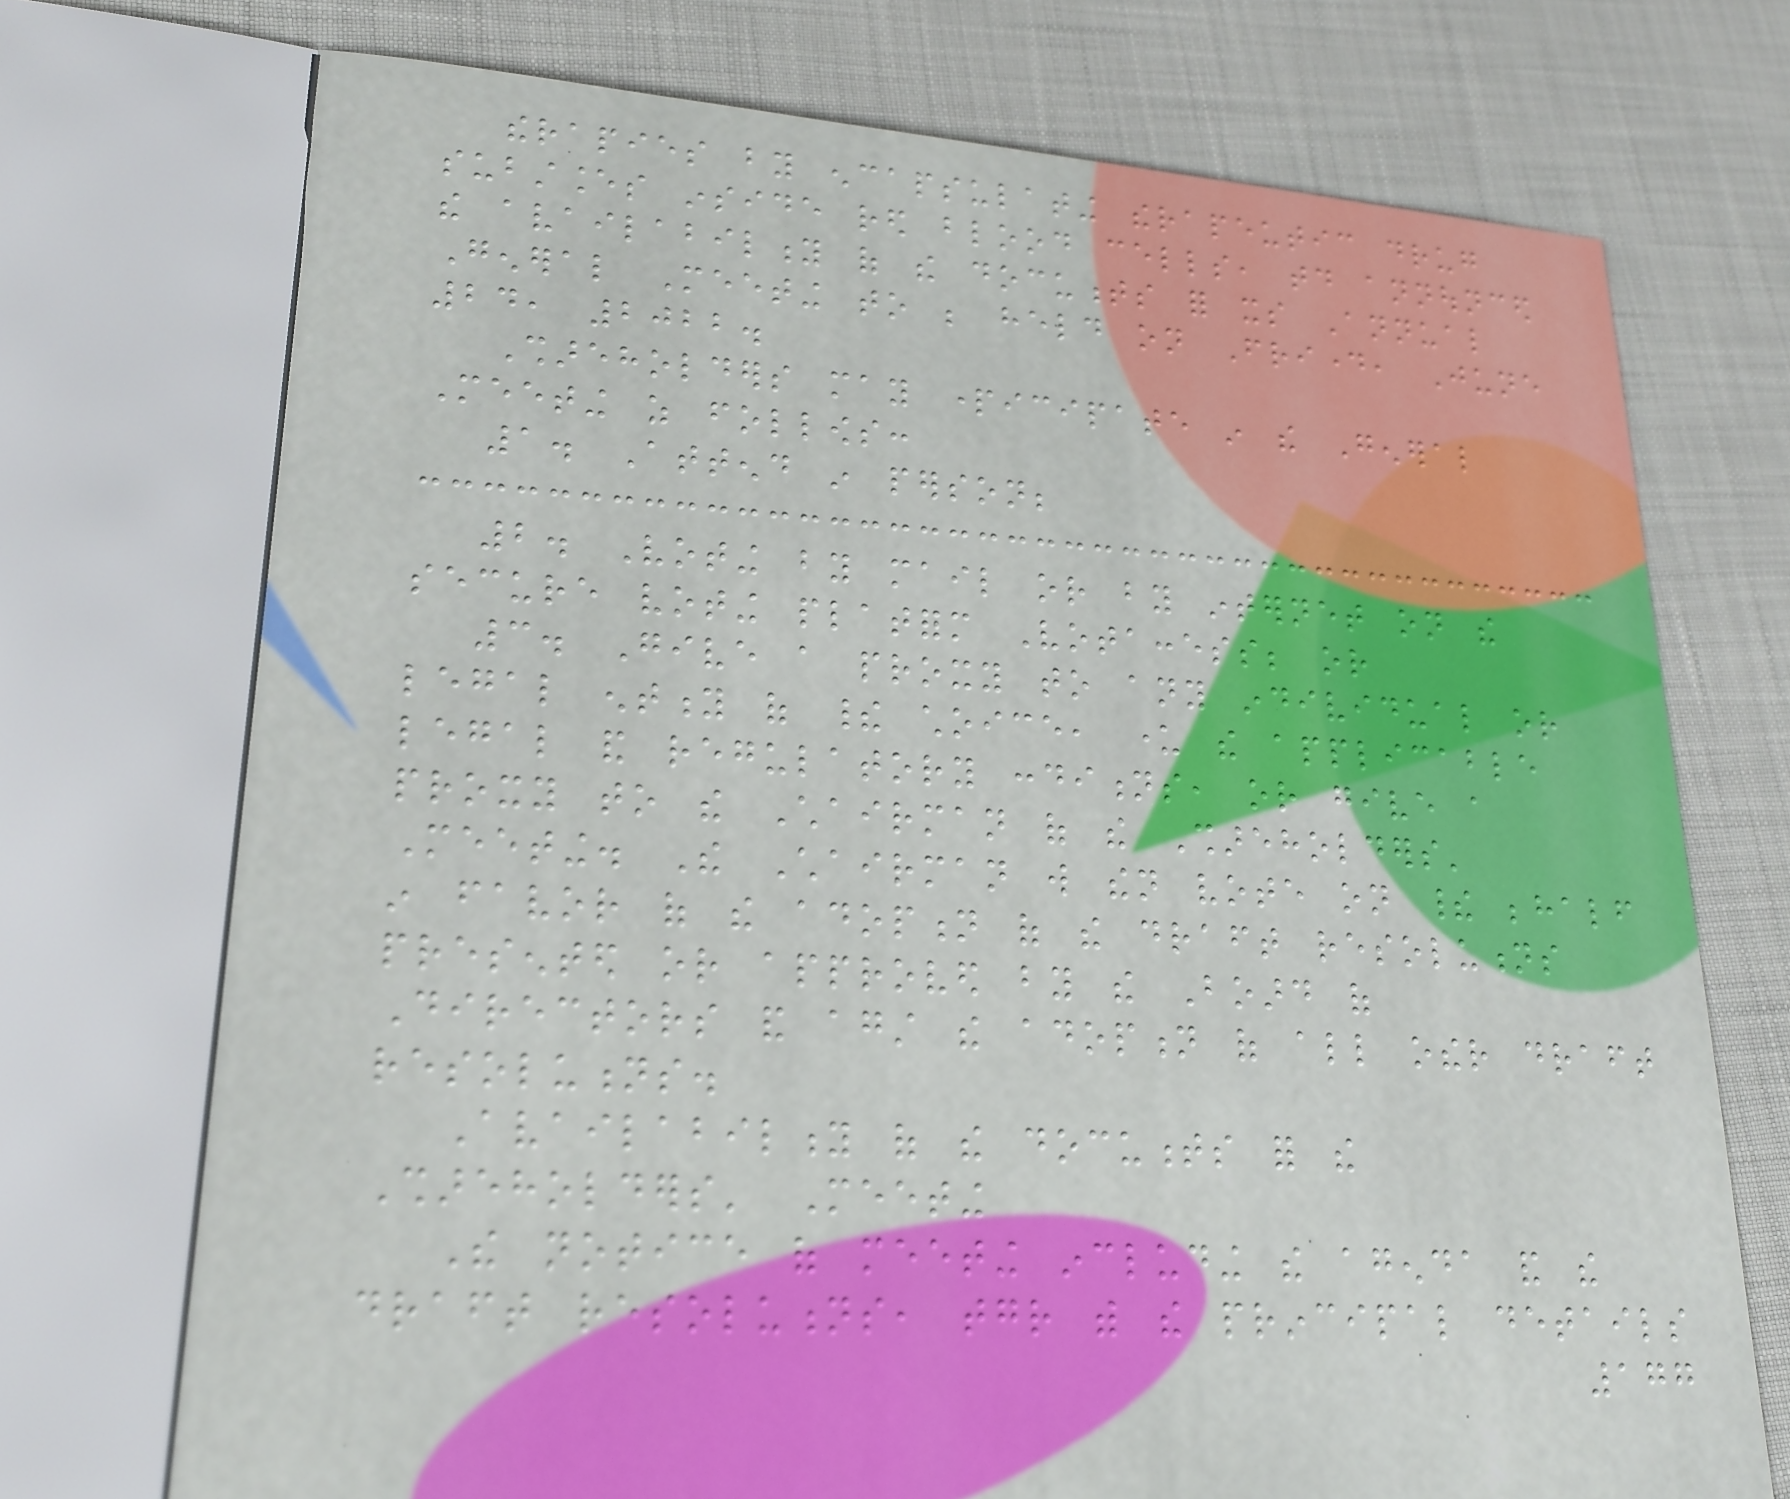therapies by encapsulating therapeutic drug
substances inside red blood cells, today announced
the availability of the documents for its Annual
General Meeting to be held on Friday, June
24, 2022.
Shareholders may participate in the General
Meeting as follows:
1. Attend in person;
2. Voting by mail or by internet on the
secure voting platform Votaccess; or
3. Give a proxy to any individual or
legal entity of their choice, under the applicable
legal and regulatory conditions, or give a
proxy to the Chairman of the Shareholders'
Meeting. The Chairman will then vote on their behalf
in favor of the adoption of the draft resolutions
presented or approved by the Board of
Directors and against the adoption of all other draft
resolutions.
Availability of the documents for the
Shareholders' Meeting
The notice of meeting including the agenda and the
draft resolutions, together with the principal details
177
